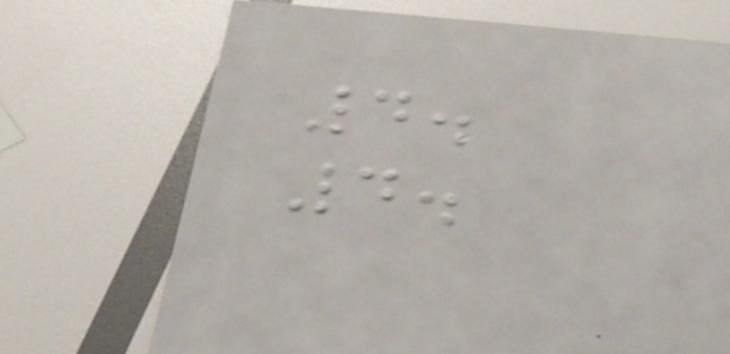4.
4.
